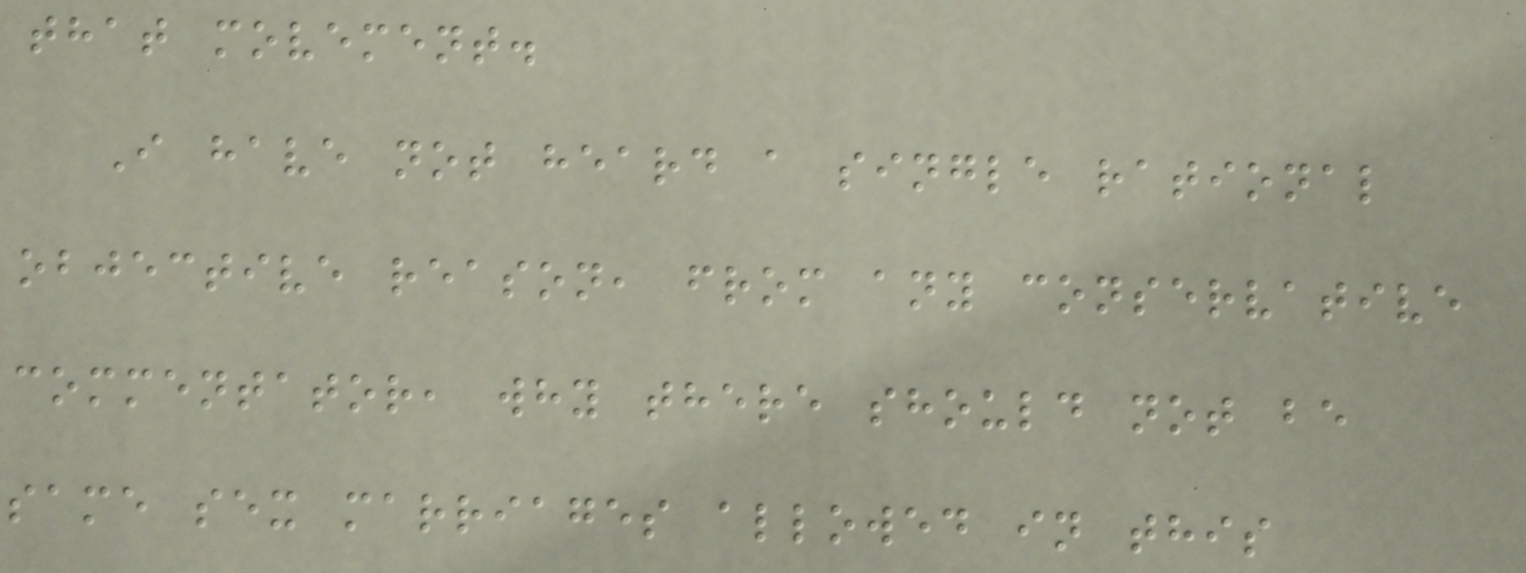that movement.
I have not heard a single rational
objective reason, from any conservative
commentator, why there should not be
same sex marriages allowed in this
